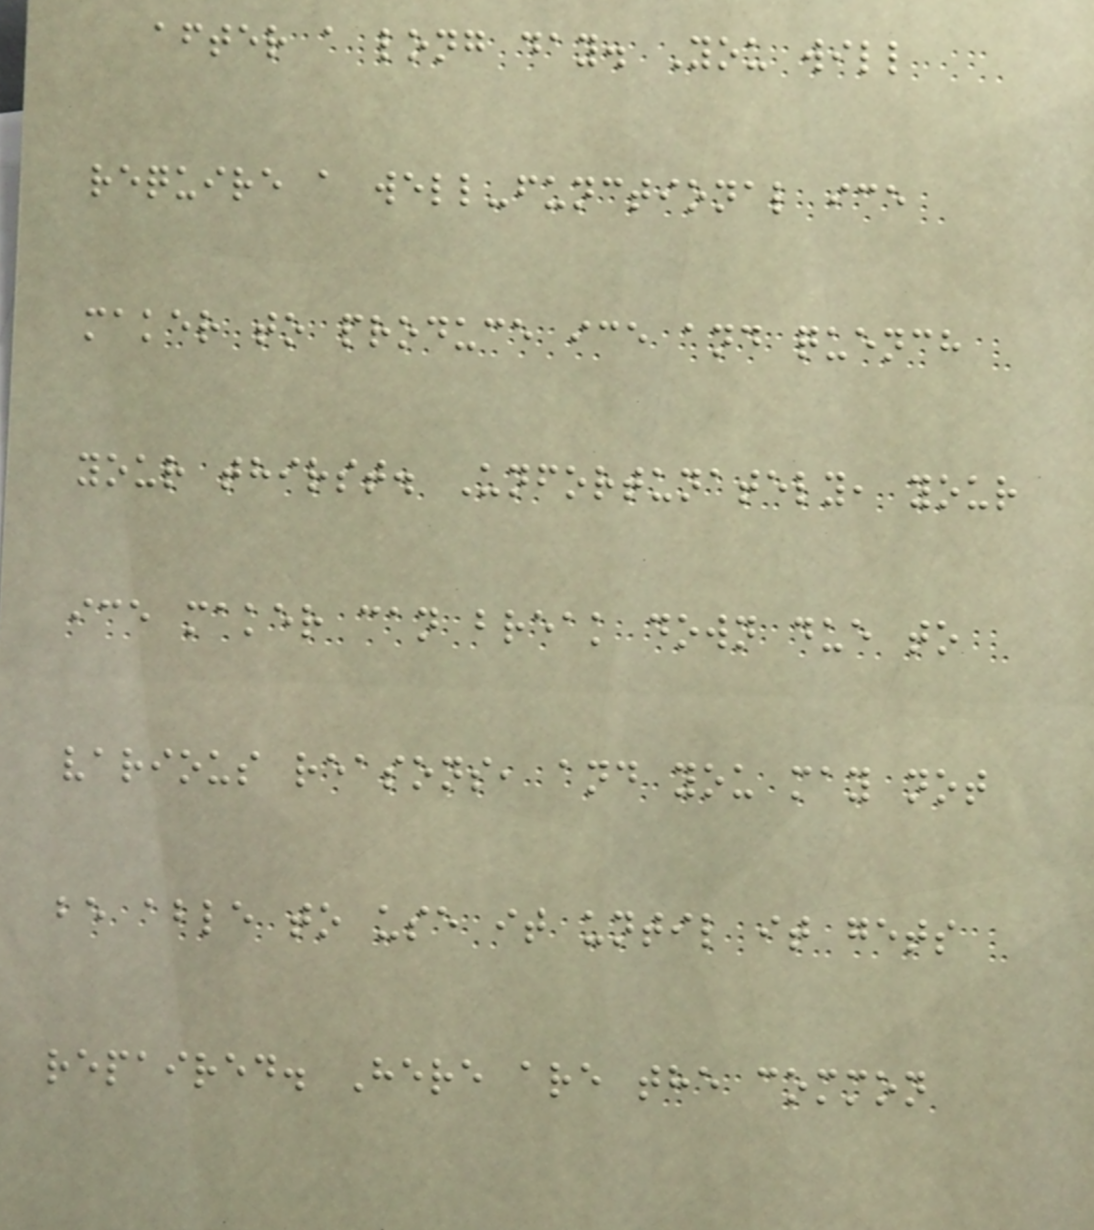after a long day. You will
require a well-functional ice
maker to produce ice and quench
your thirst. Unfortunately, your
ice maker can break down due to
various reasons, and you may not
be able to use it until it gets
repaired. Here are the common
